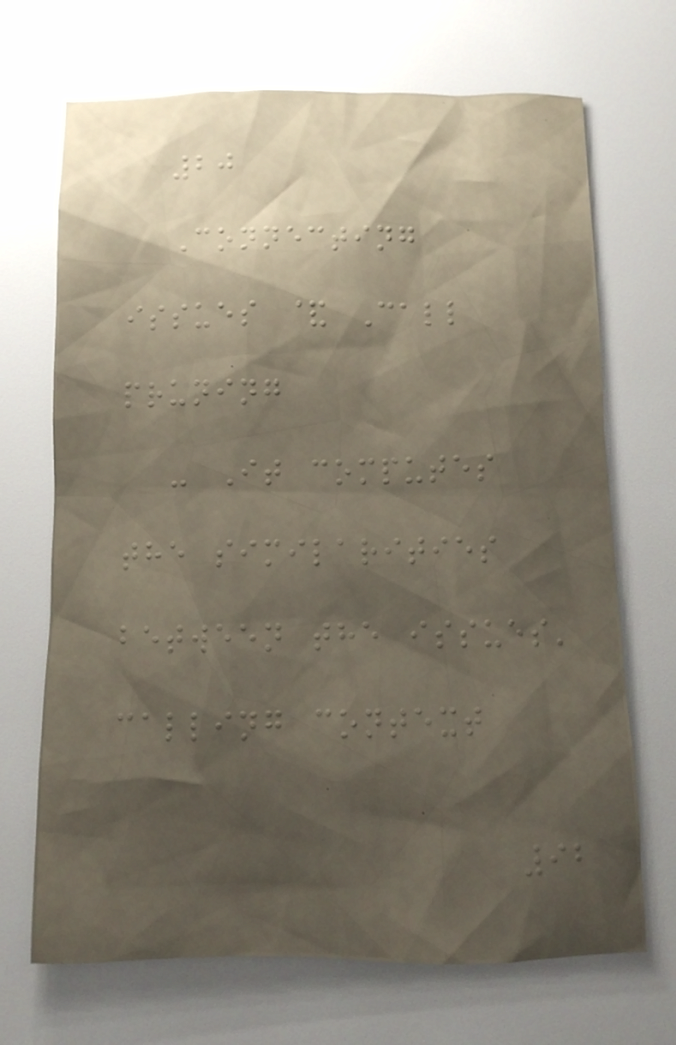20
Connecting
issues & Call
pruning
- It computes
the similarities
between the issues'
calling context
92
